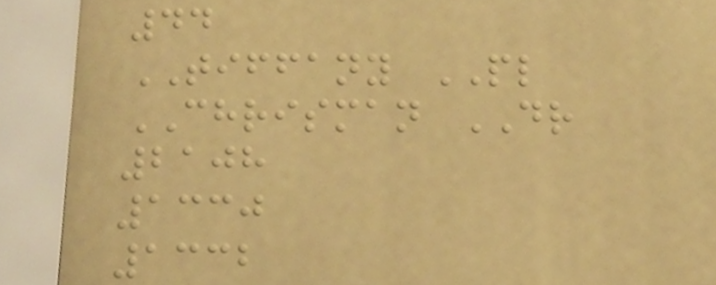44
TIFFANY PL
CHRISMAN DR
2108
1330
1332
